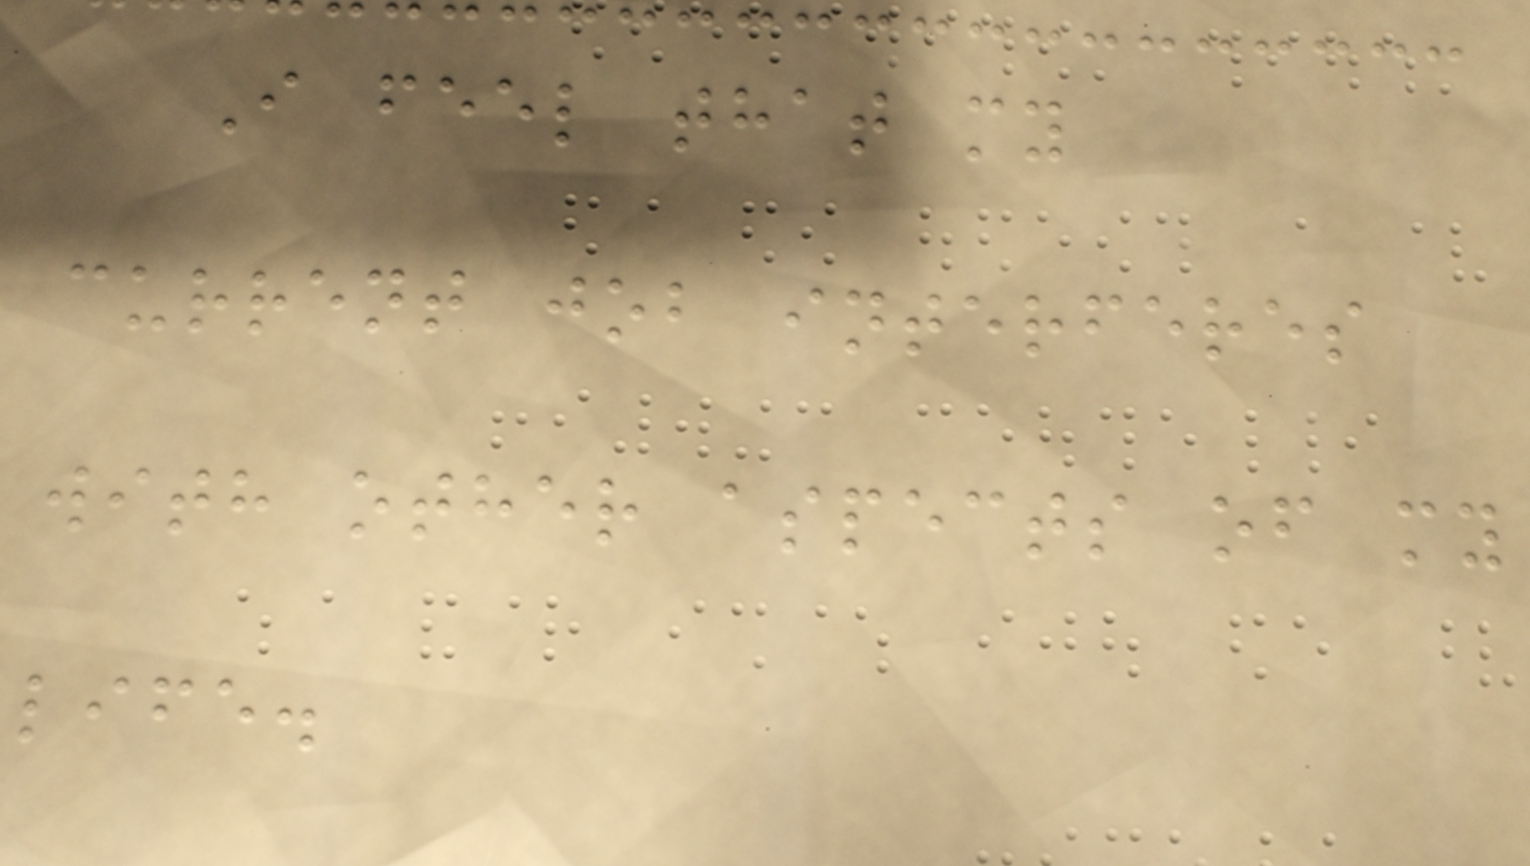I feel that my
current job interferes
with other aspects of my
life.
